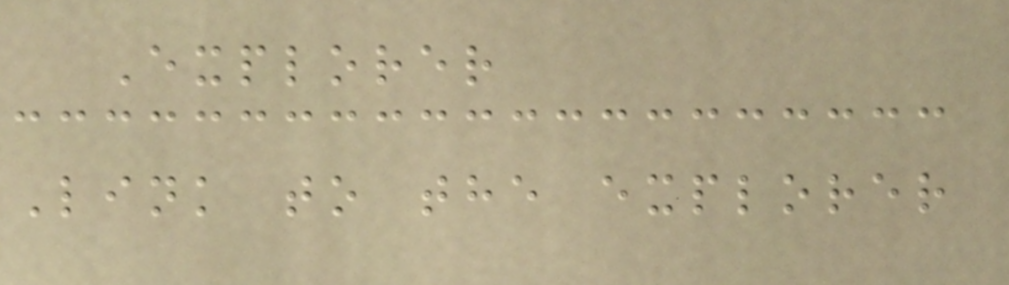Explorer
Link to the explorer
